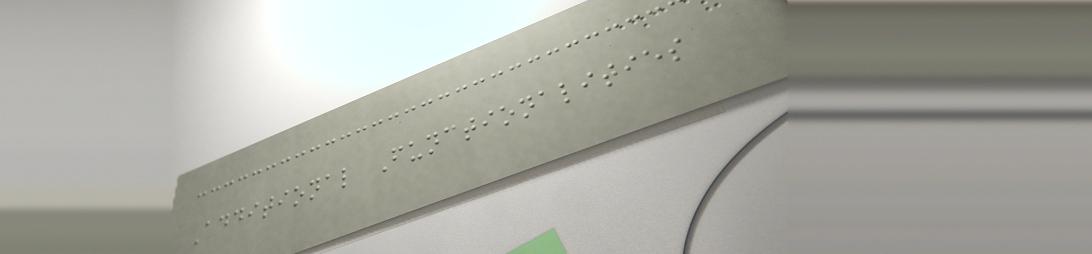Additional Functionalities
